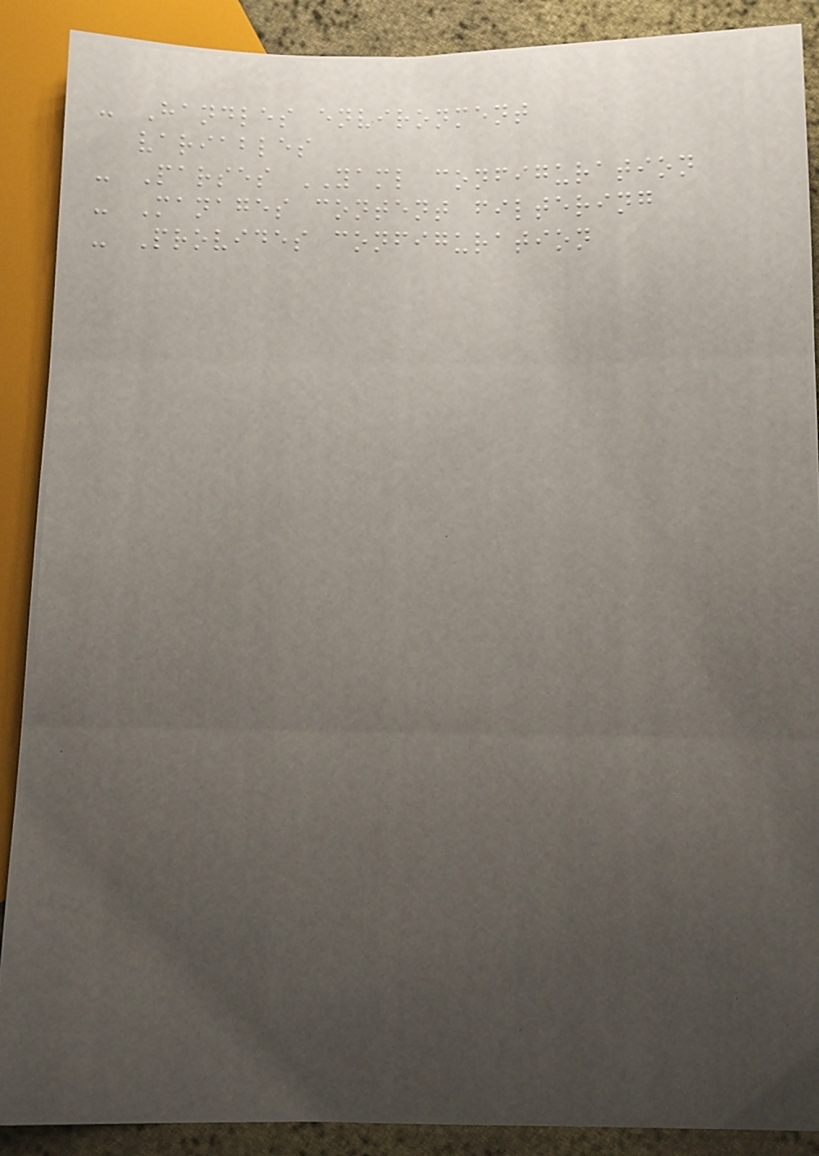- Handles environment
variables
- Parses YAML configuration
- Manages content filtering
- Provides configuration
